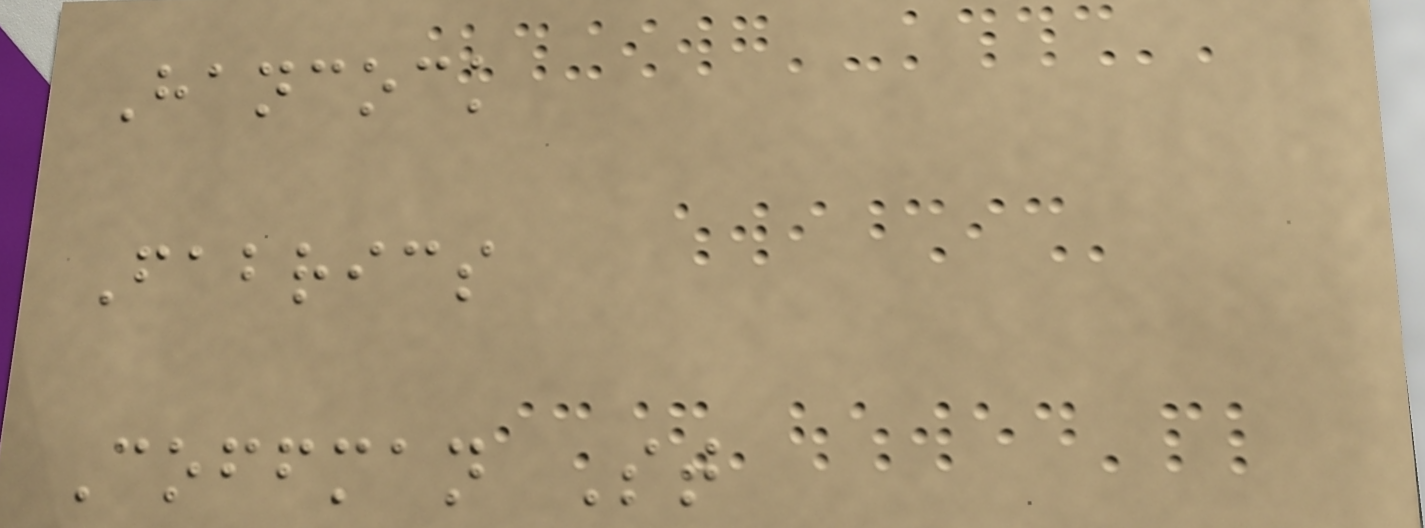Hancock
Fabrics
Coffman St
